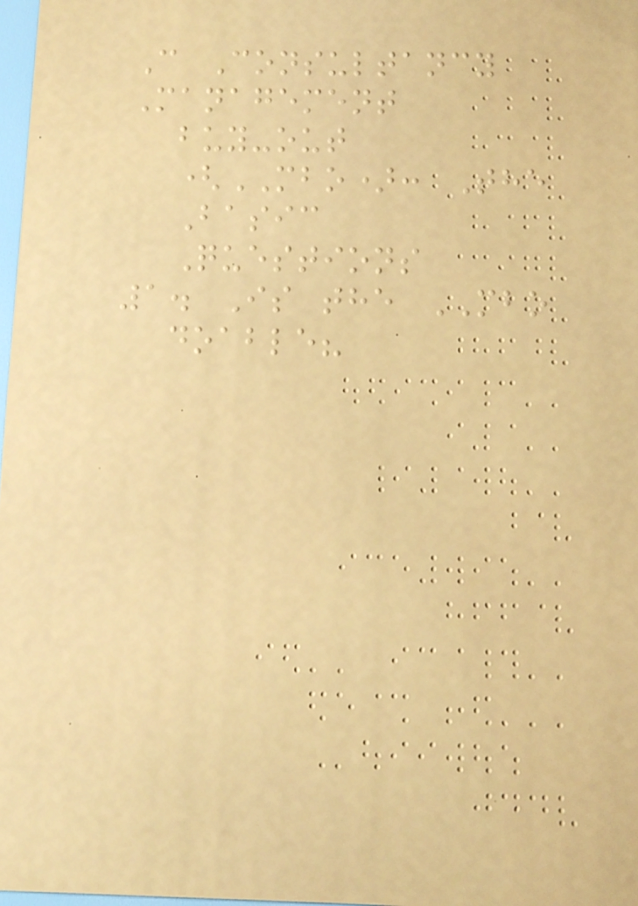C Consultancy
Management
buy-out
(MBO): The
Basic
Questions
1. Is the MBO
doable?
